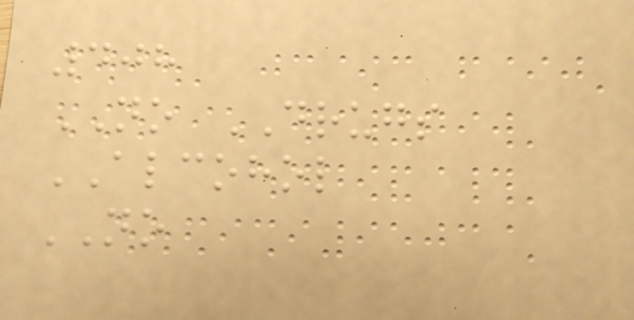408
NO DRUGS
ALCOHOL
NO
